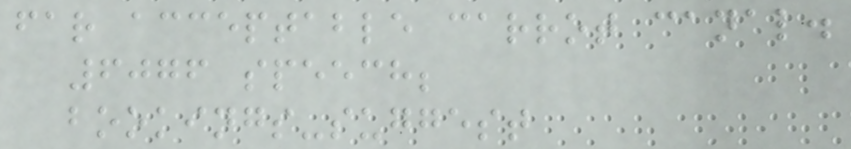far acceptable carrot canal.
6076 speech;
bookings-suggest
